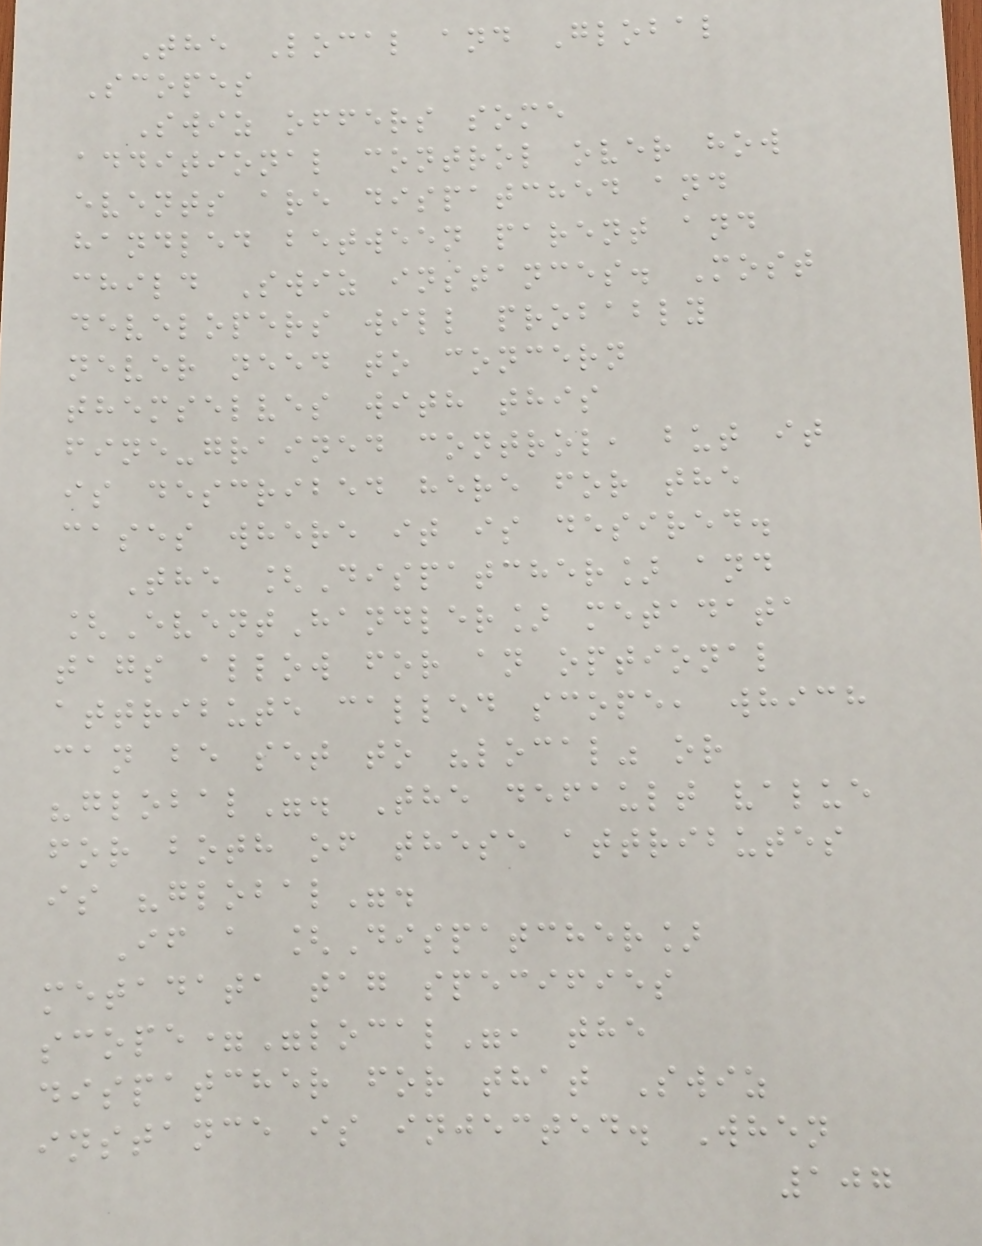The Local and Global
Scopes
Swiz offers some
additional control over how
events are dispatched and
handled between parent and
child Swiz instances. Most
developers will probably
never need to concern
themselves with this
fine-grained control, but it
is described here for the
cases where it is desired.
The [Dispatcher] and
[EventHandler] metadata
tags allow for an optional
attribute called scope, which
can be set to "local" or
"global". The default value
for both of these attributes
is "global".
If a [Dispatcher]
metadata tag specifies
scope="local", the
dispatcher for that Swiz
instance is injected. When
107
